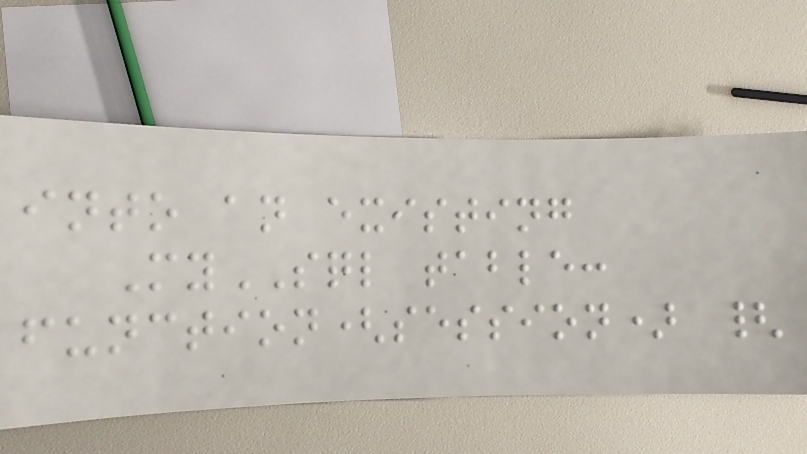into an existing
MySQL table:
function(session) {
